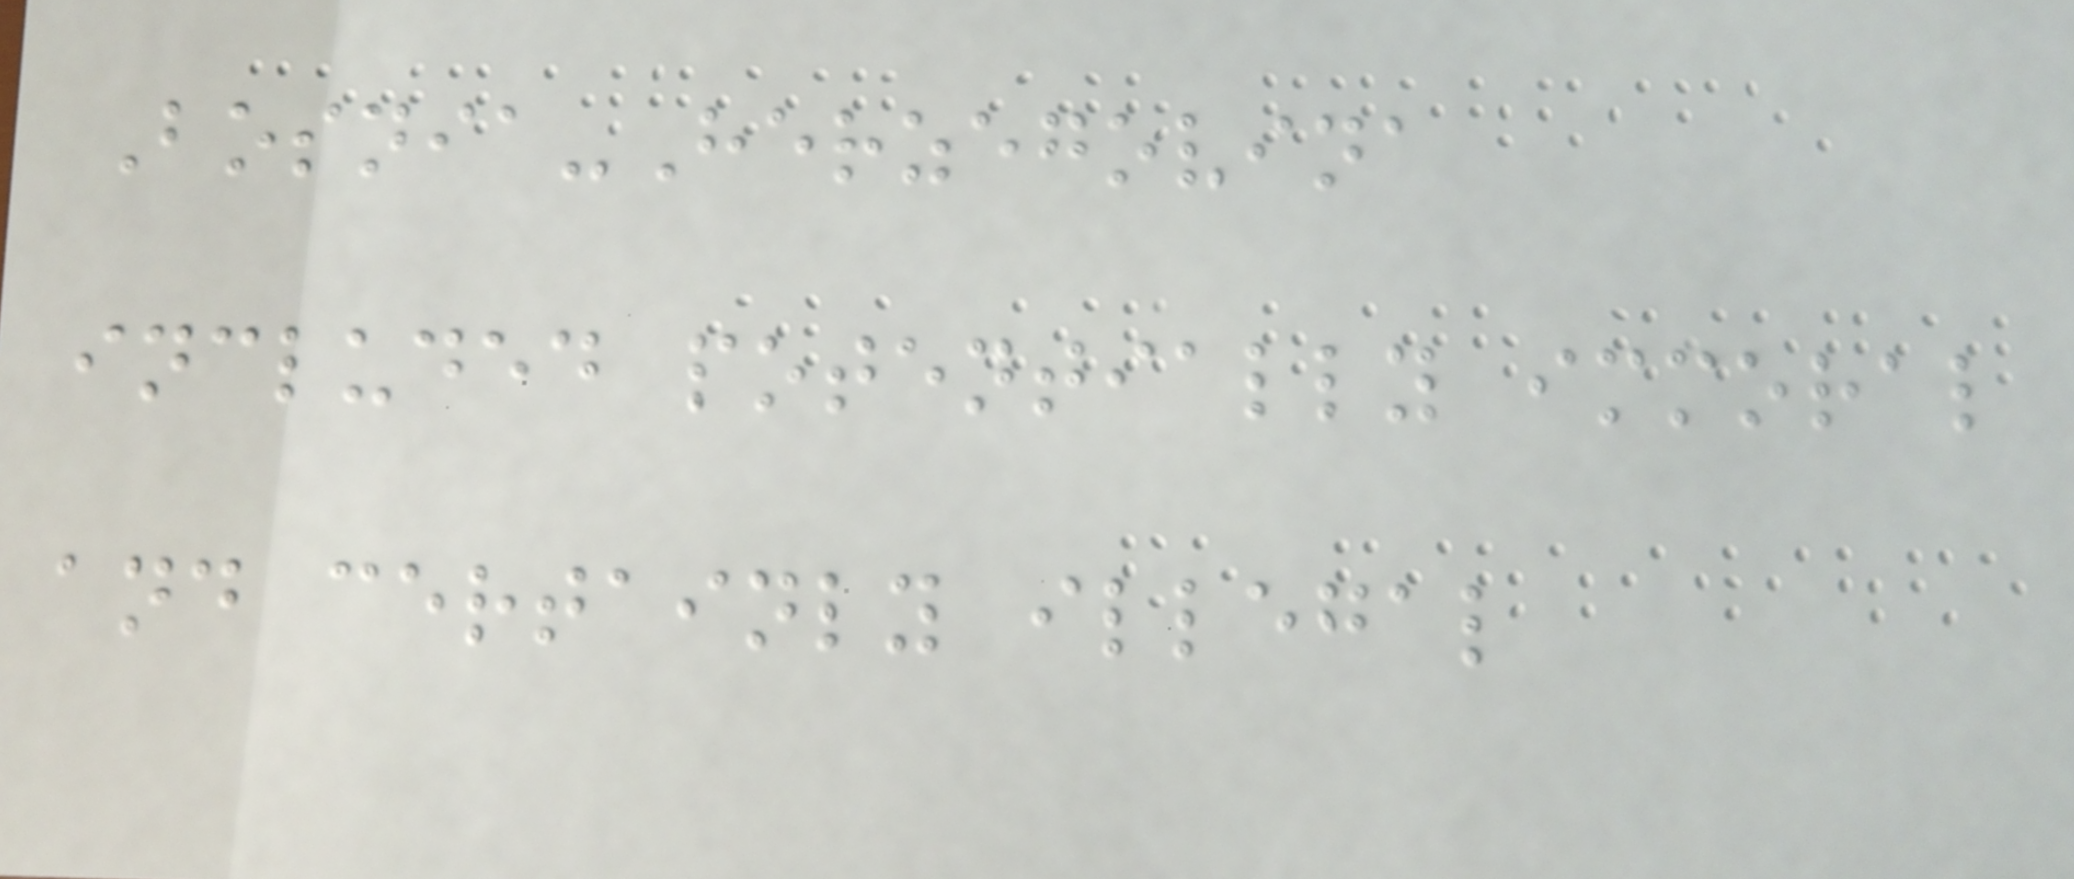Bosnia-Herzegovina
included potentially immoral
and certainly illegal
